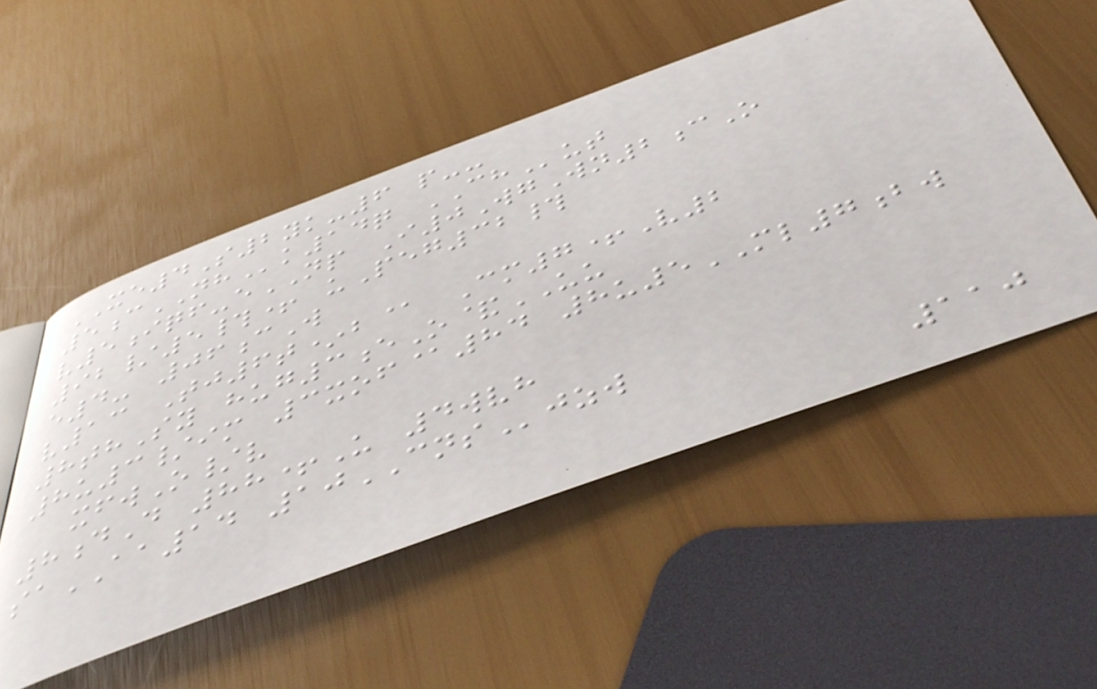XE4S2yk-6 p--
5cNHk14q CHut
v5iqf-eNP I0WgWn2cO
92/5#+ uPeg32#
e4- 06cW
v13 Tj6t*b@ Cm7+V2
8thSy hug3eO&UU
8u3/im 3xof@84 8u5ML7bw
xfwO/v
8dD 88+U 4wvh
saAA14 10CNSjzw
110
